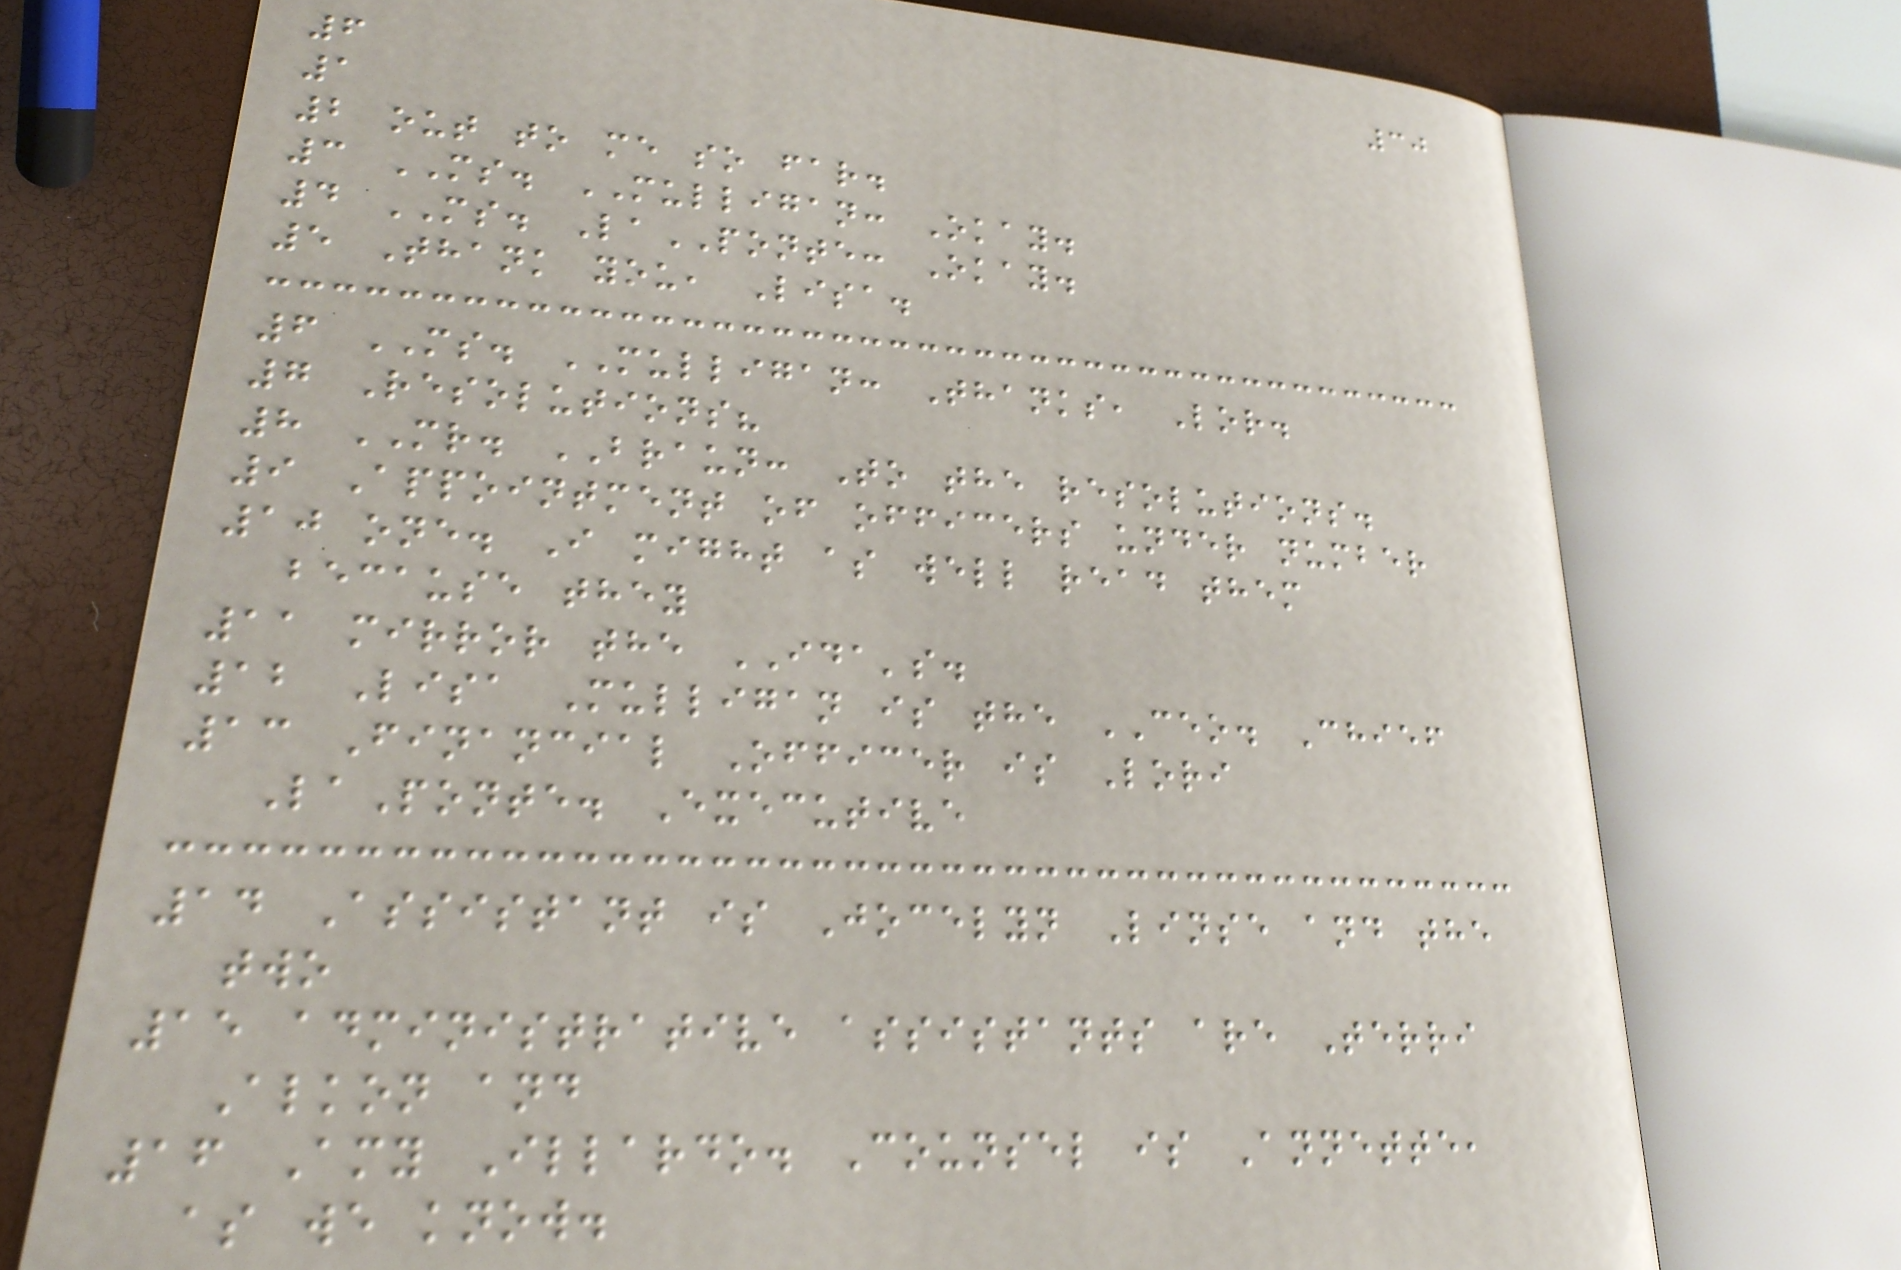30
6
1
2 out to me so far.
3 MS. MULLIGAN: Okay.
4 MS. LaPONTE: Okay.
5 Thank you, Lisa.
6 MS. MULLIGAN: Thanks, Lor.
7 Resolutions?
8 MR. BRAUN: To the resolutions.
9 Appointment of officers under number
10 one. I might as well read them
because they
11 mirror the IDA's.
12 Lisa Mulligan is the CEO. Chief
13 Financial Officer is Lori
LaPonte. Executive
14 Assistant is Jocelyn Linse and the
two
15 administrative assistants are Terri
Alkon and
16 Amy Illardo. Counsel is Annette,
as we know.
